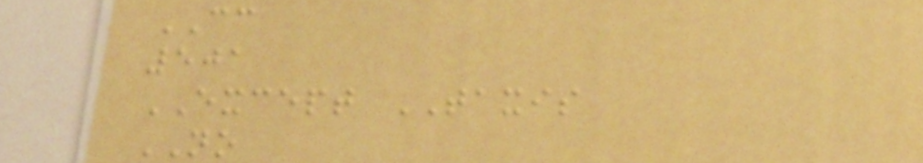CC
501
EXCEPT TAXIS
NO
